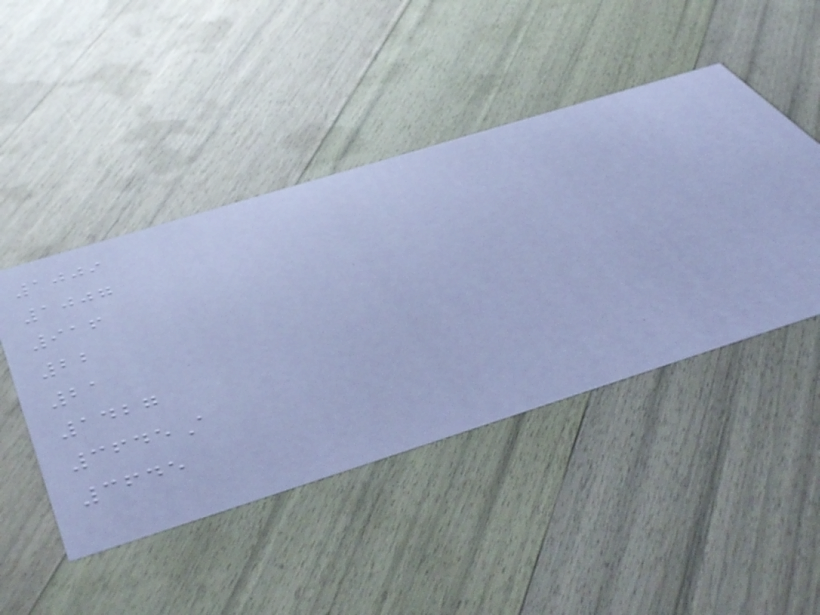1009
1007
916
22
21
1427
3645A
3645
